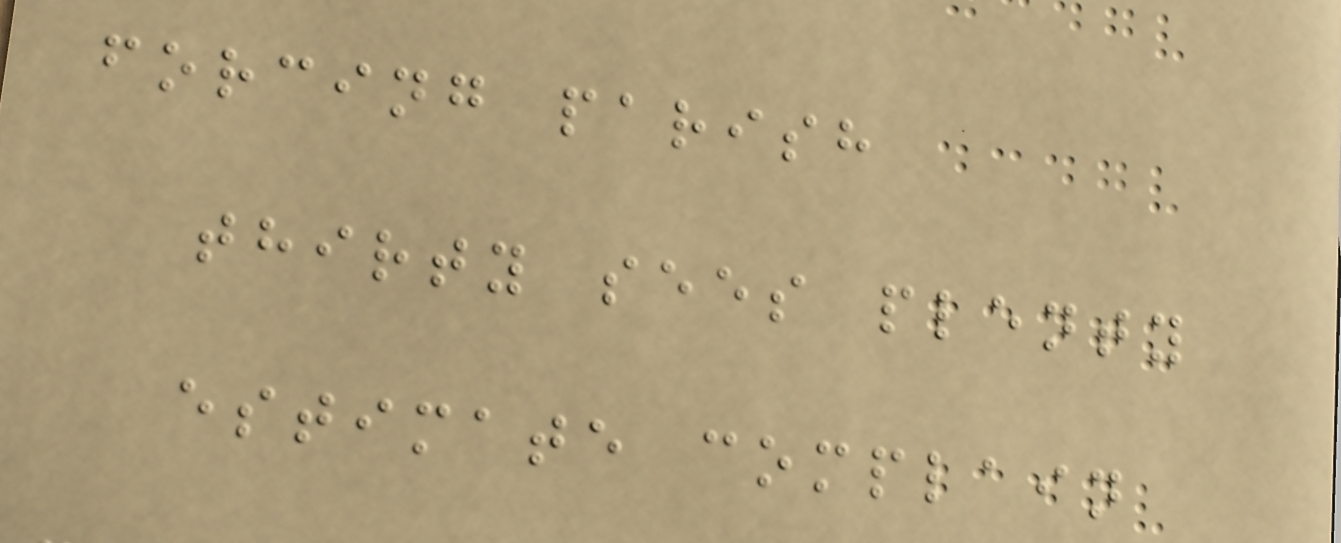forcing parish
thirty sees plenty
estimate complain
